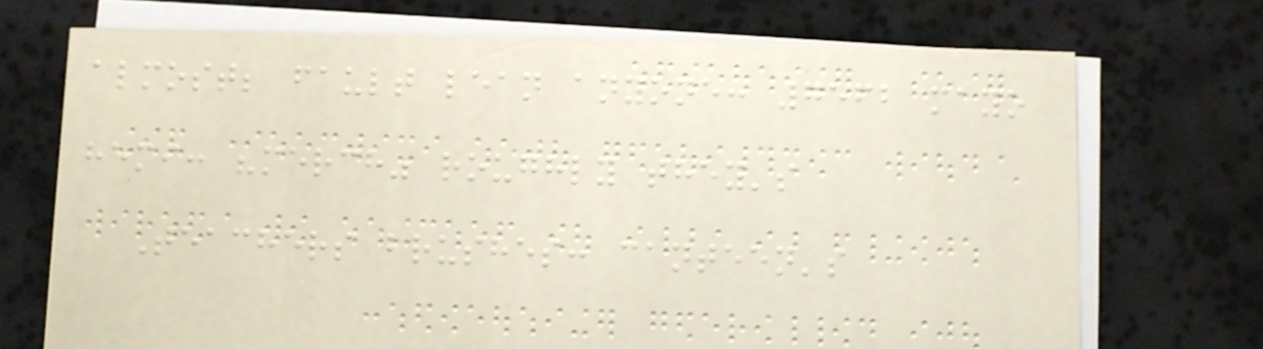almost; fault lean anyone: 7562 mayo
hemi: "merch" roughly they's
Teachers brushes: canteen's
